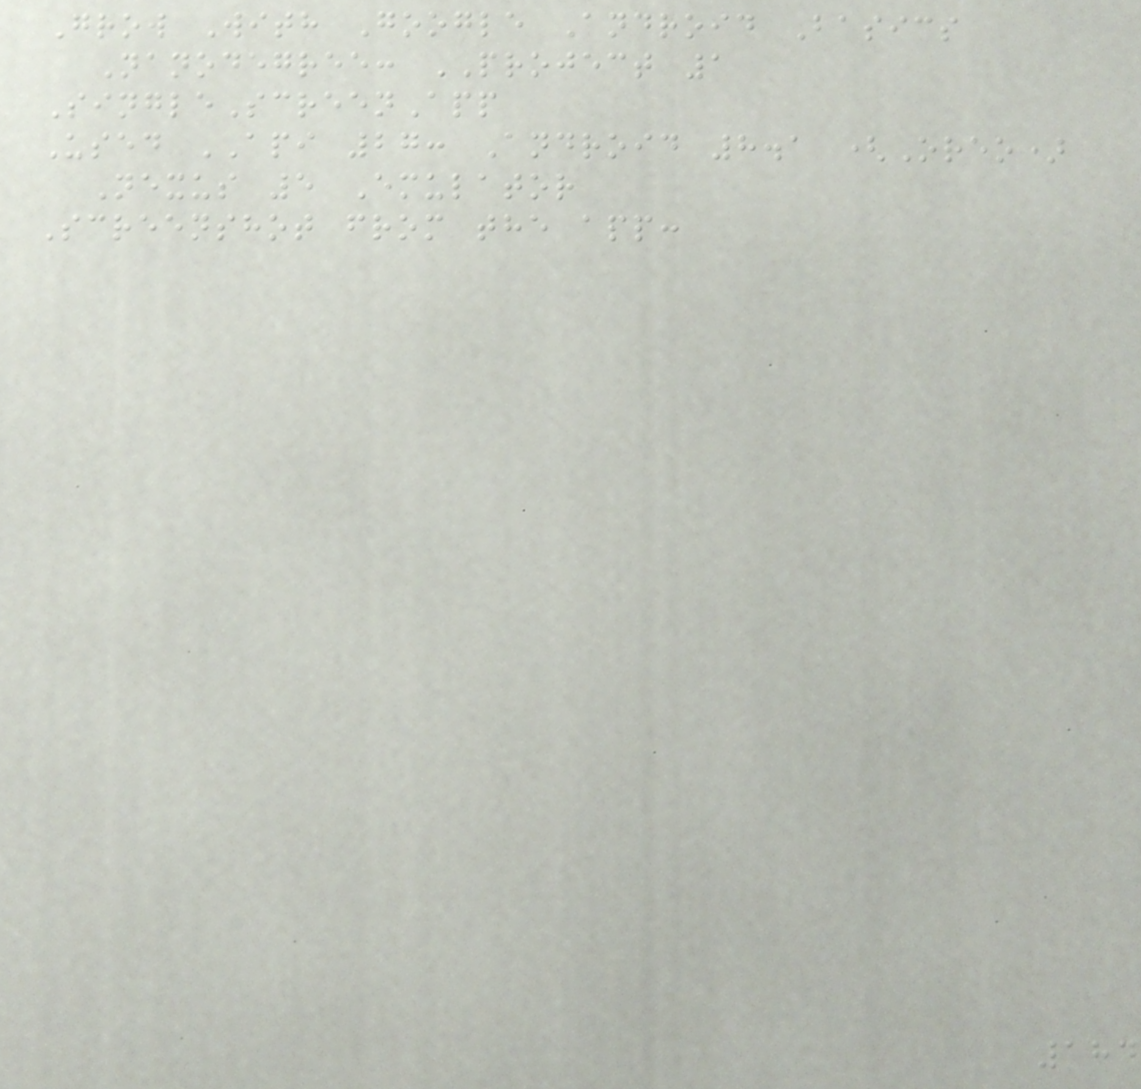Grow With Google Android Basics
Nanodegree: PROJECT 1
SingleScreenApp
Used API 27: Android 8.1 (Oreo)
Nexus 5 Emulator
Screenshot from the app:
184
